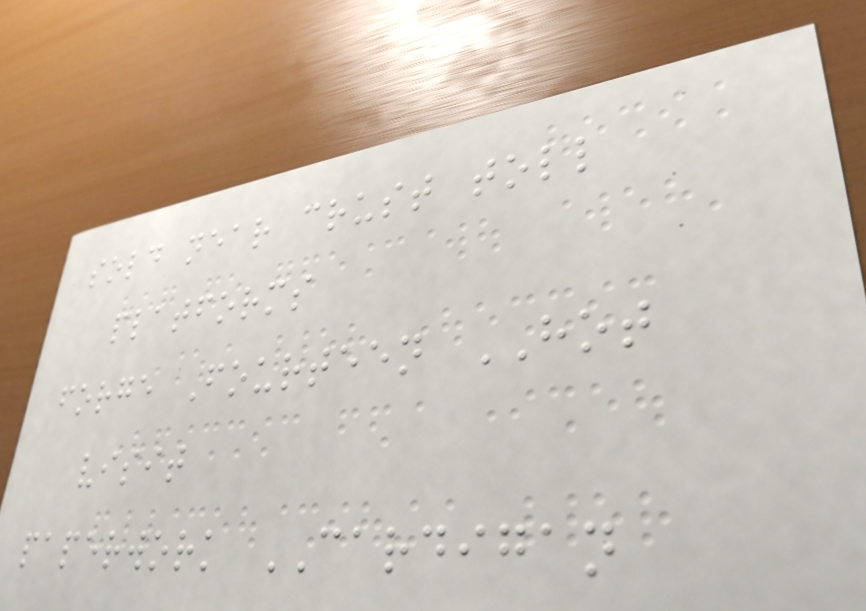sold near crust toll
platforms
forge Fourteen HOT
visit
paperwork CARDIGAN
